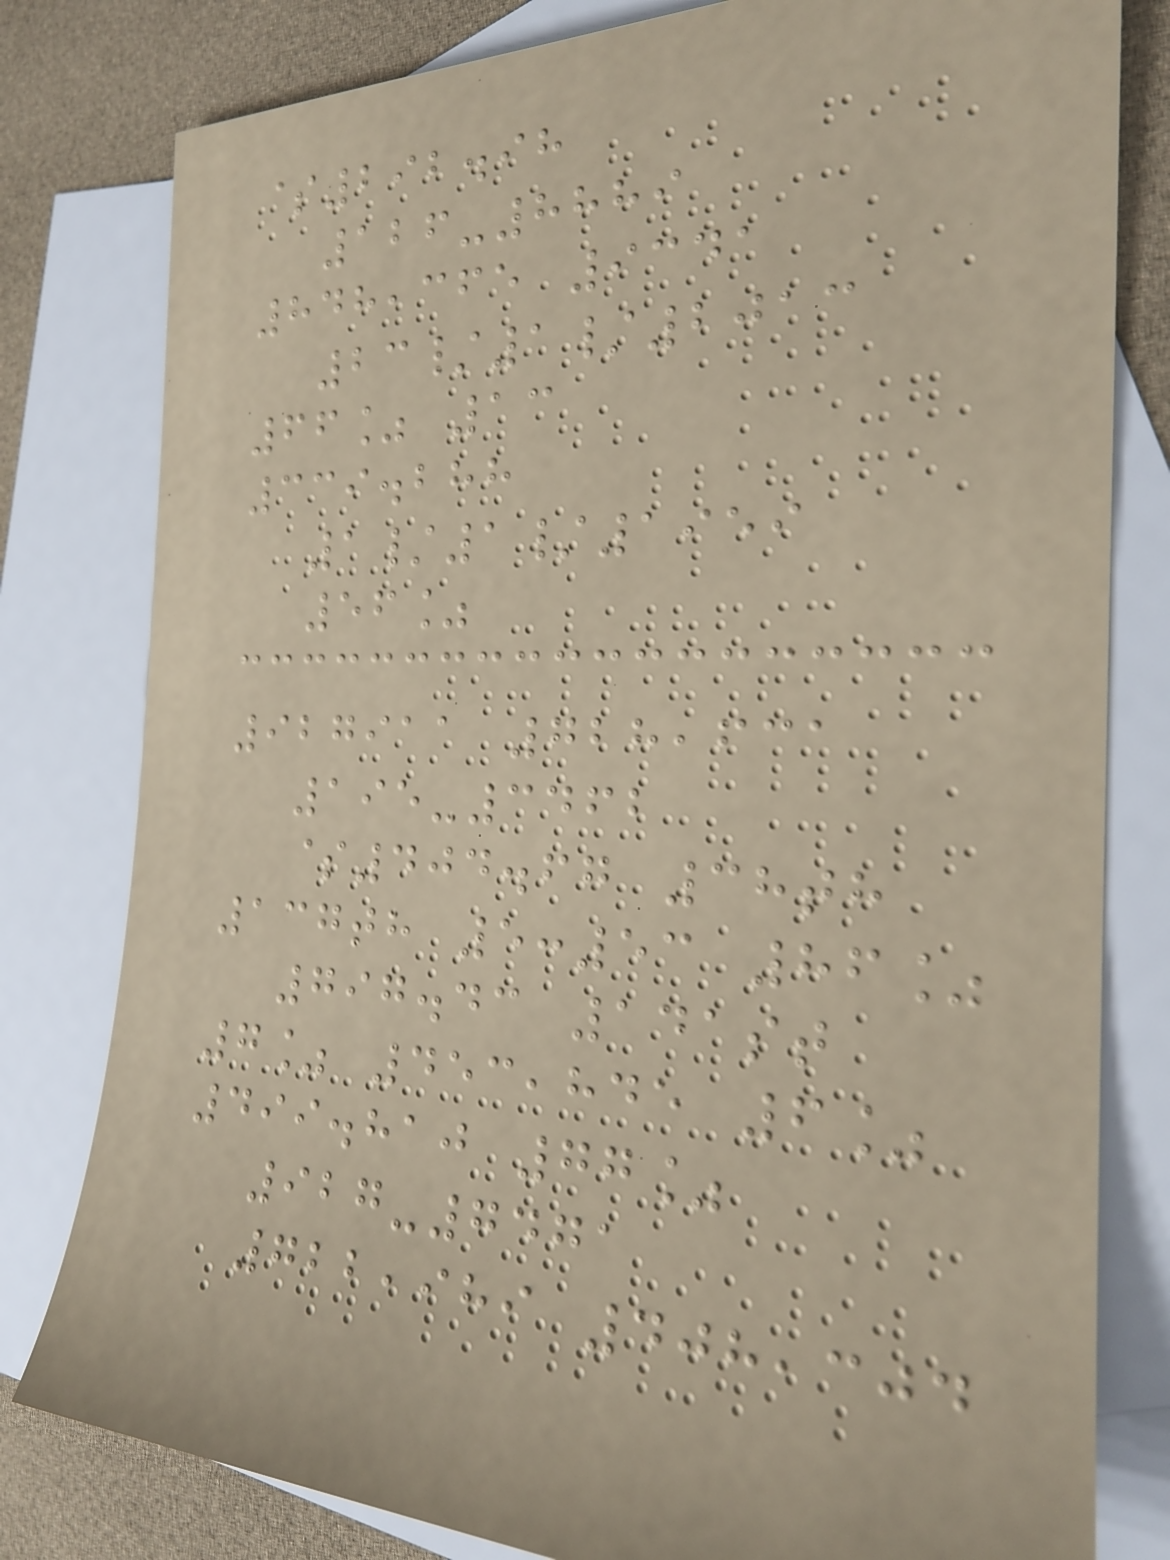$292.98
126-8889
848,365 9341
23/1/2013
66% 13
339.288
1/1/1959
56%
927911 728,631
195-3462
$404.67 38th
137th 5:53 86%
797.43 141st
7% 453,845 6%
499.810 77%
927-7471
722,989 408,304
